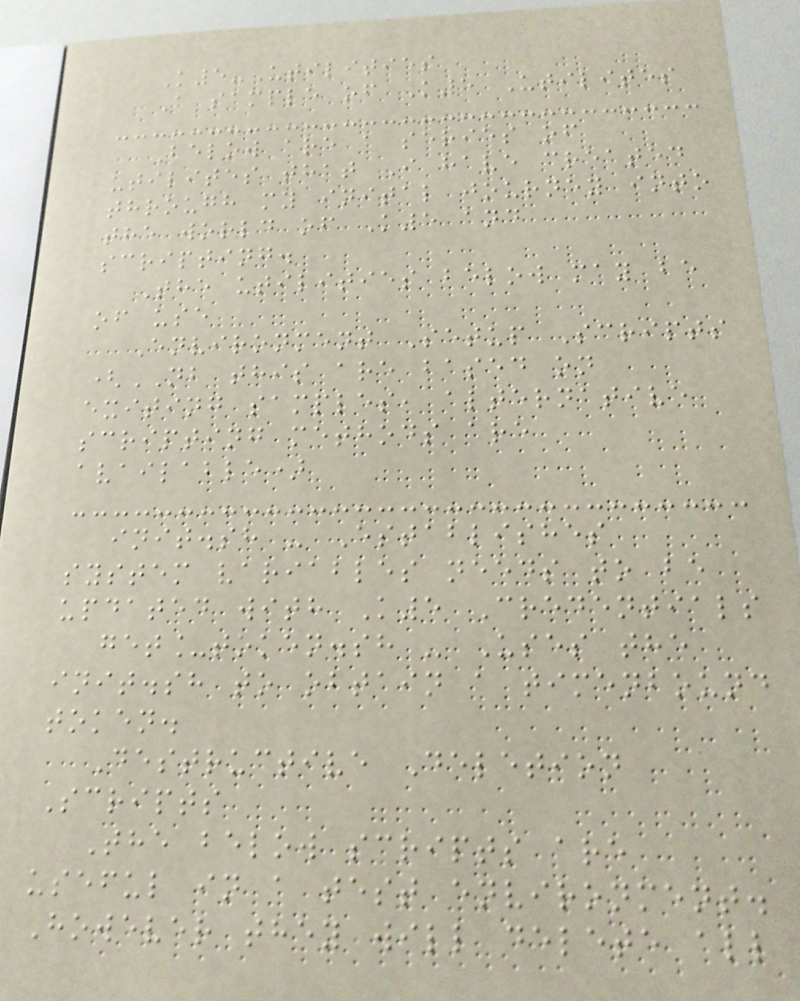K5-Utilities
A sample of K5 Utilites
Below are a series of
utilites that I have created
through my inital journey into
the world of K5 and
scripting.
The utilities below may be
of use
Environment Setup Scripts
(NB this are based on
exiting samples, alternative
scripting methods are
available)
init.sh - Establishes
system variables needs to be
updated with K5 Credentials
get_token.sh - Uses the
init.sh to obtain a timenbound
token.
Destructive Deletion
Scripts
The below scripts are
useful in a test environment.
However they will delete all
